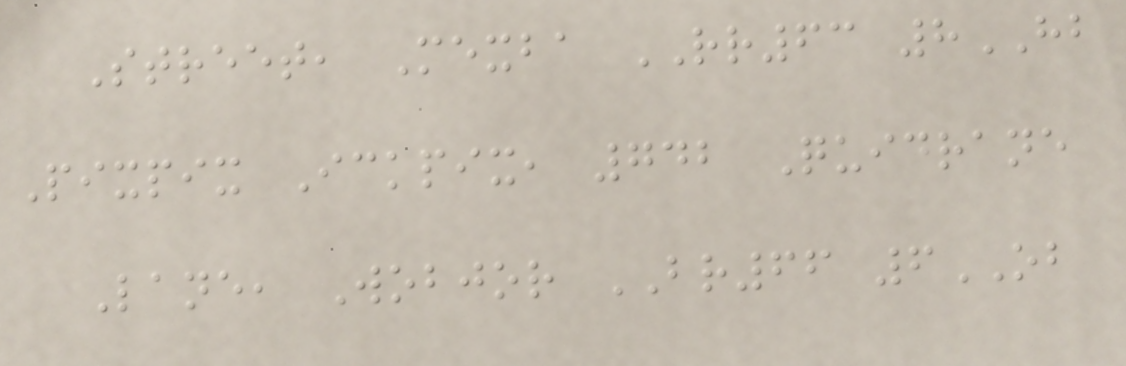Street, Mexba RR63 8HB
Pixpix Ickpix, 742 Quidrane
Lane, Wobjor BR66 6OB
